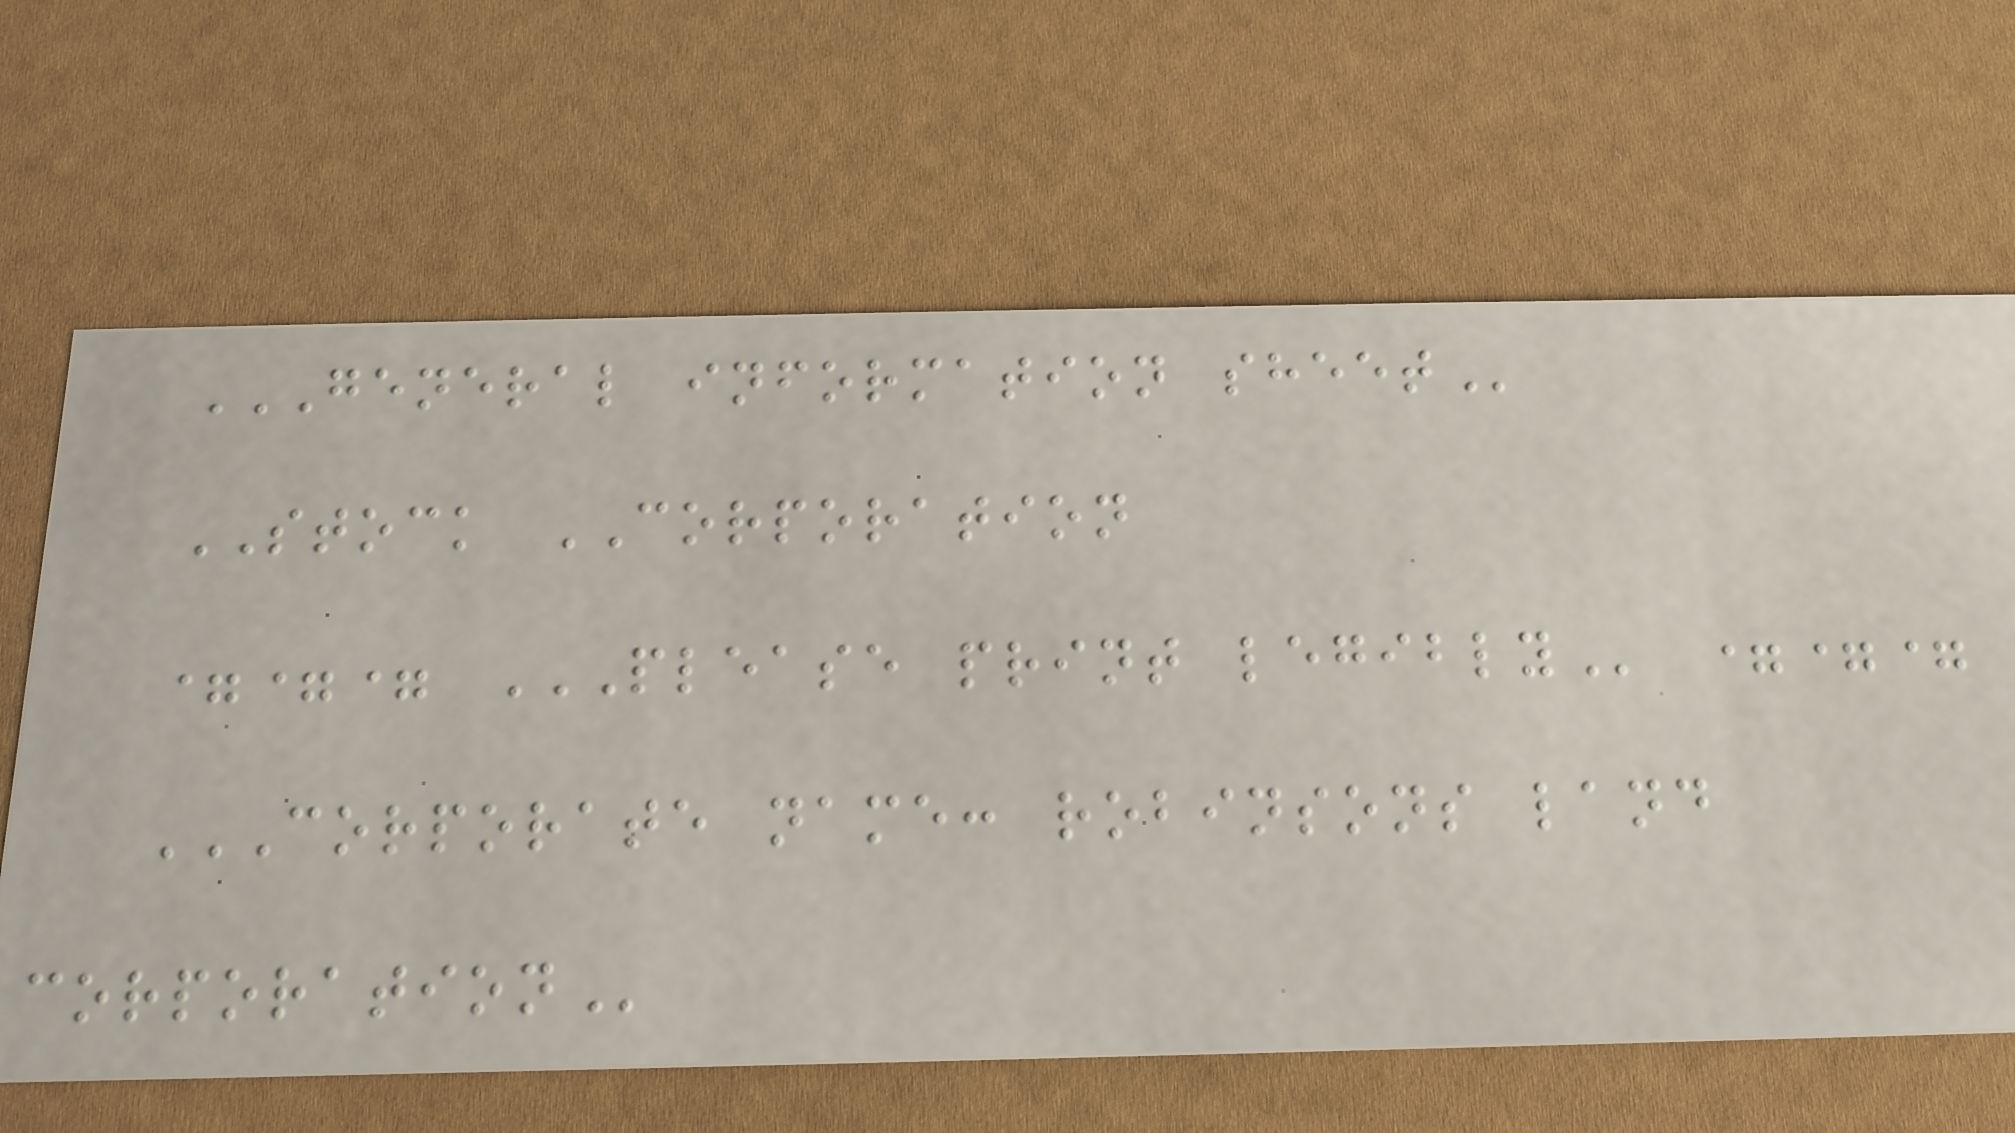GENERAL INFORMATION SHEET
STOCK CORPORATION
=== PLEASE PRINT LEGIBLY ===
CORPORATE NAME: ROBINSONS LAND
CORPORATION
